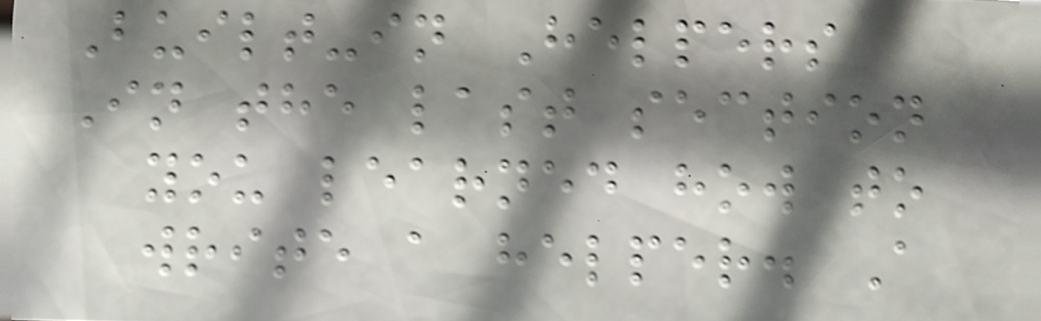Built-in Helpers
In the last section
you learned how to
write a helper. A
